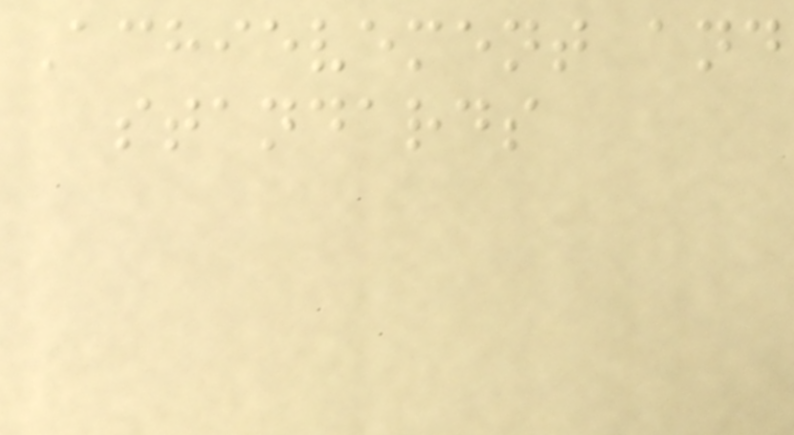Achievement and
standards
